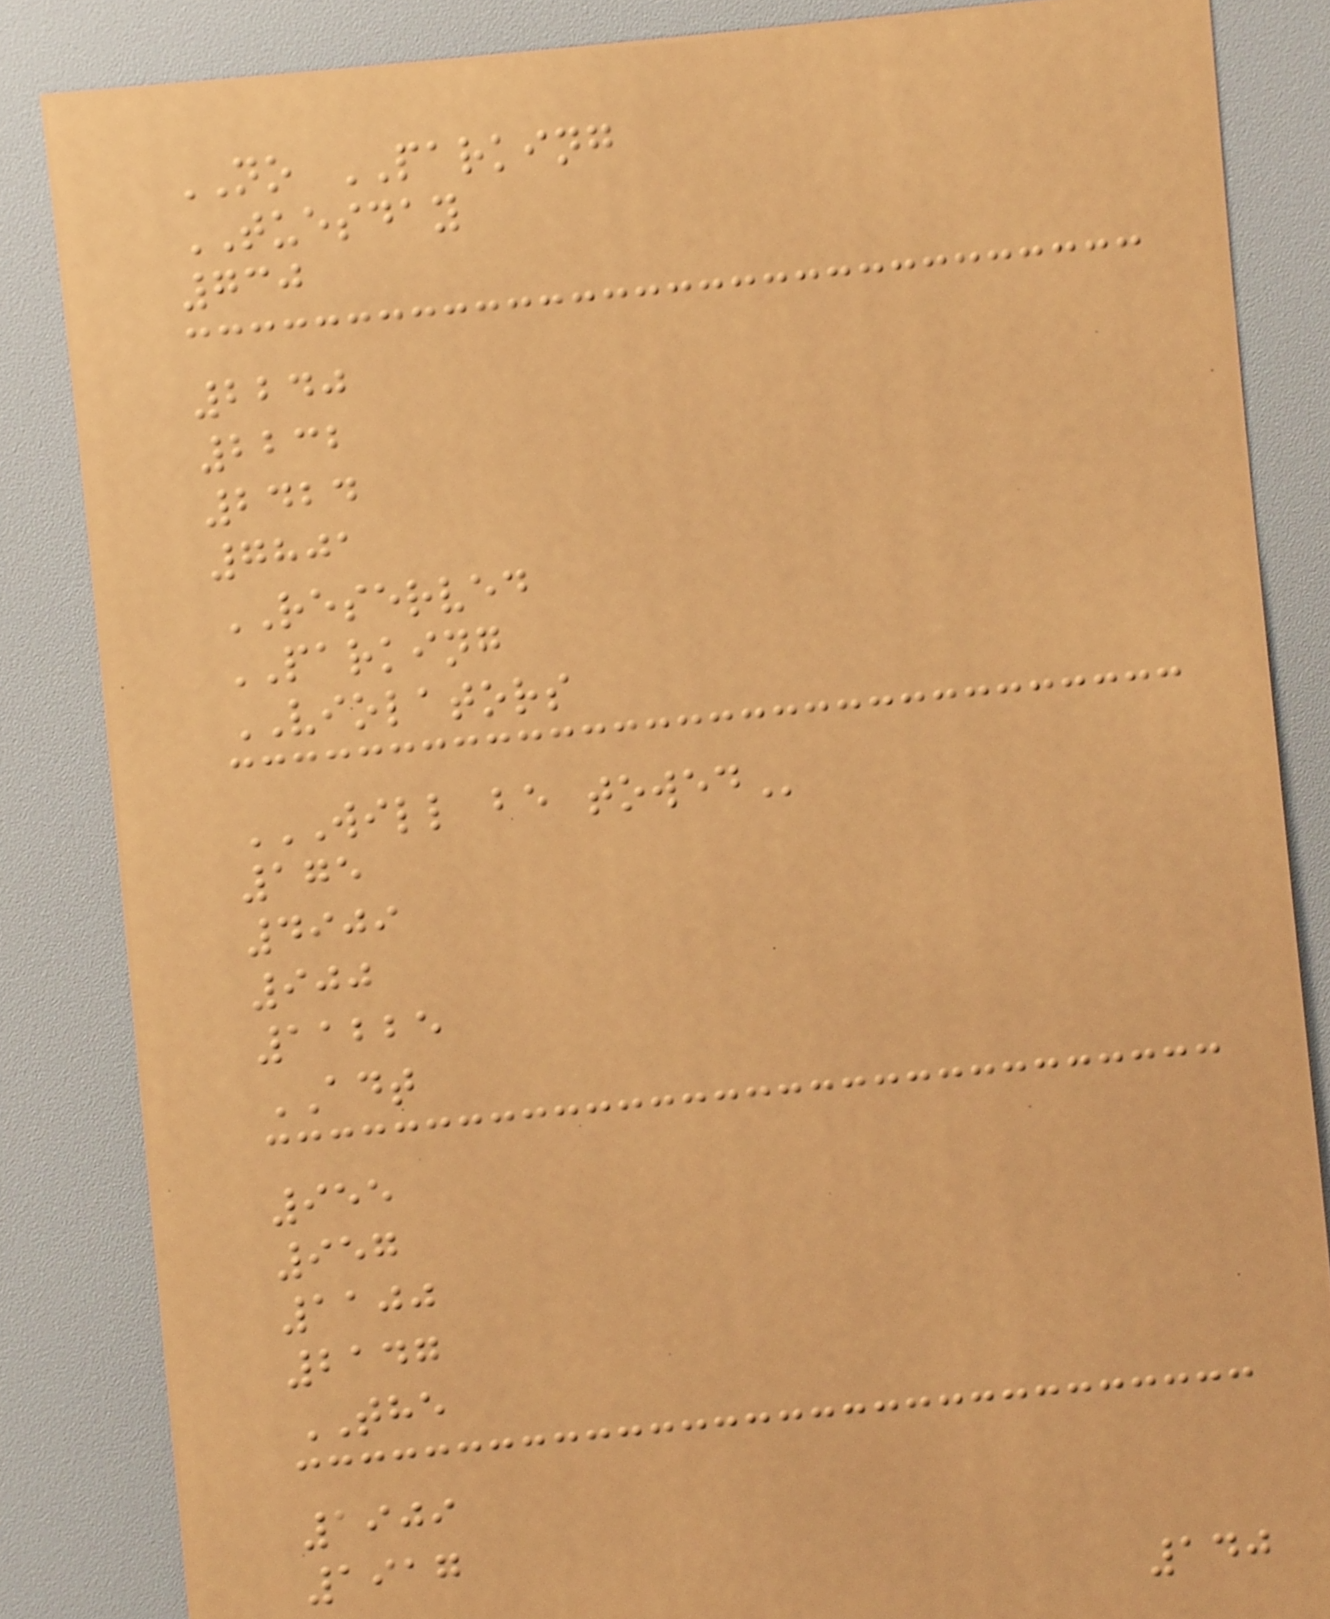NO PARKING
TUESDAY
730
2240
2232
2424
7801
RESERVED
PARKING
VIOLATORS
WILL BE TOWED
175
4909
900
11225
ADT
955
957
1100
2147
THE
1909
1917
140
